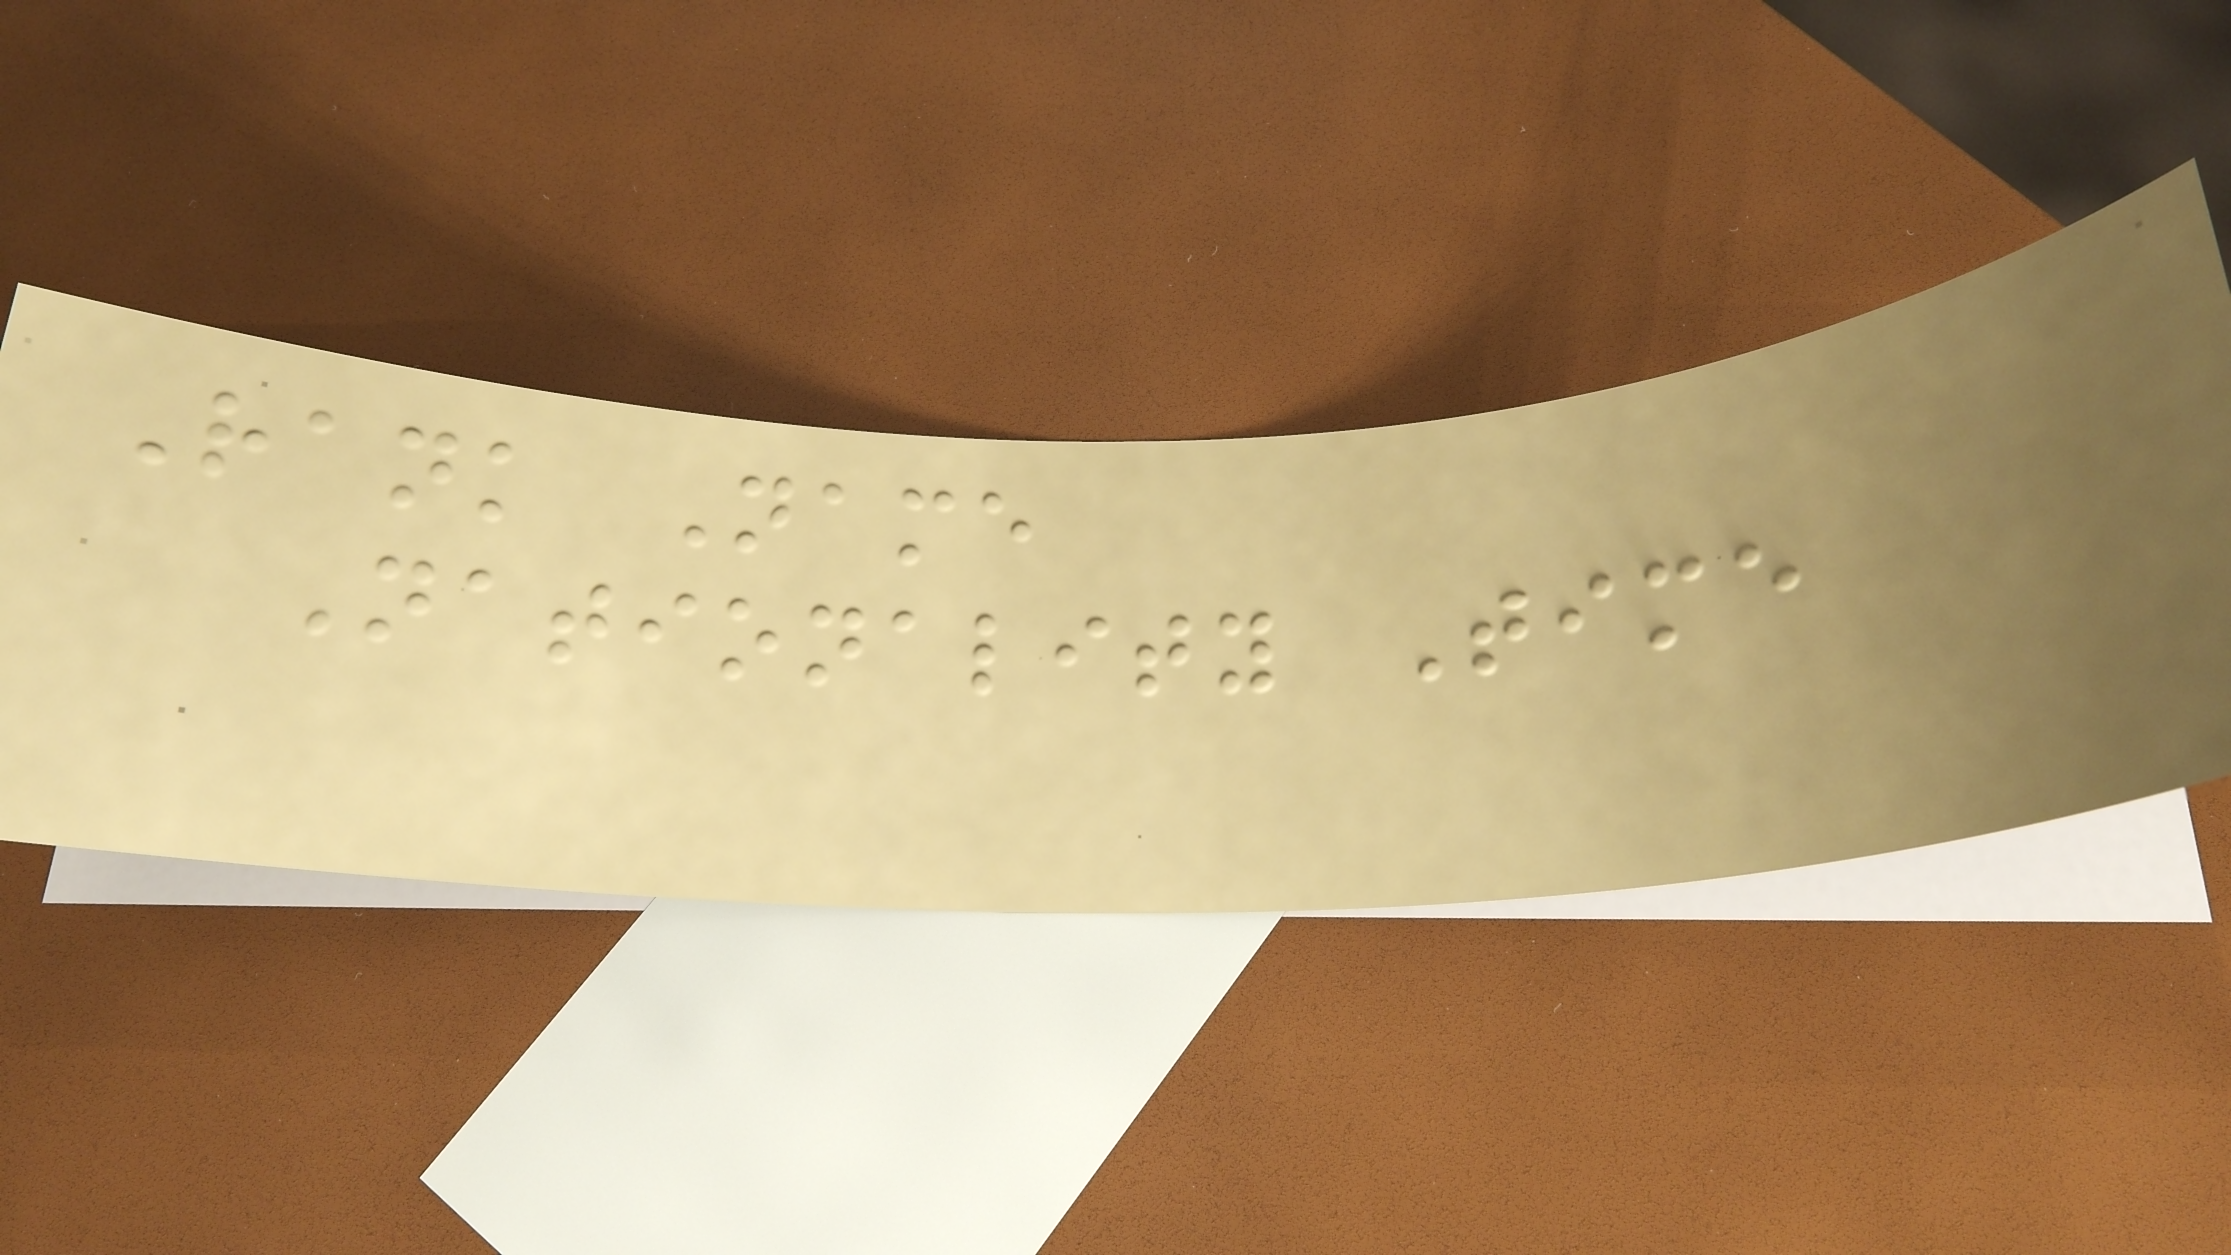Rank Name
Nationality Time
